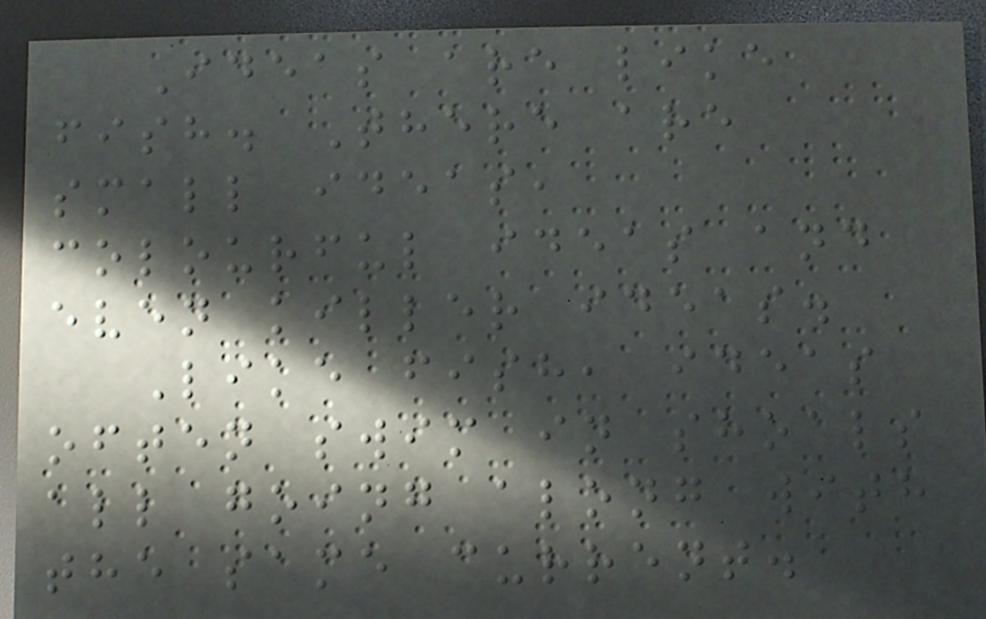Ideas are like
fish. There are
small ideas,
colourful ideas and
even killer ideas.
Like fish, ideas
often swim in shoals
all going along with
the same current.
